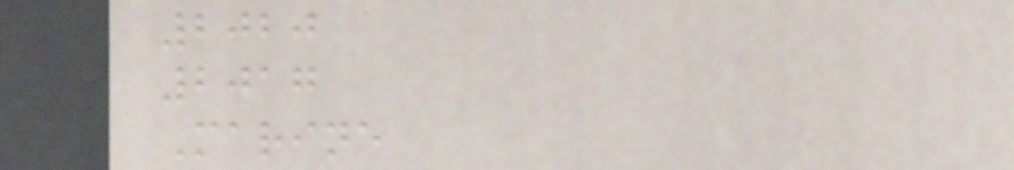2020
2017
Marine
